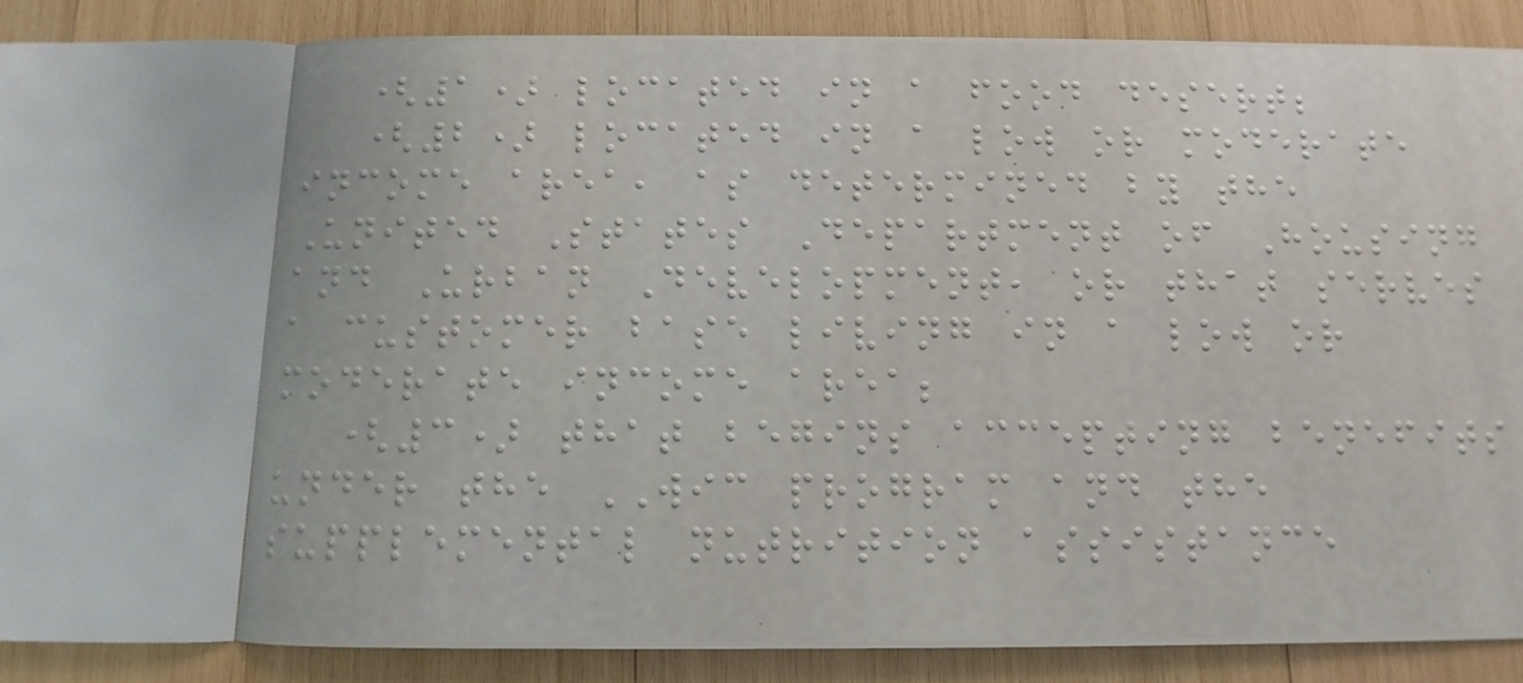(1) located in a food desert;
(2) located in a low or moderate
income area, as determined by the
United States Department of Housing
and Urban Development, or that serves
a customer base living in a low or
moderate income area;
(3) that begins accepting benefits
under the WIC program and the
supplemental nutrition assistance
